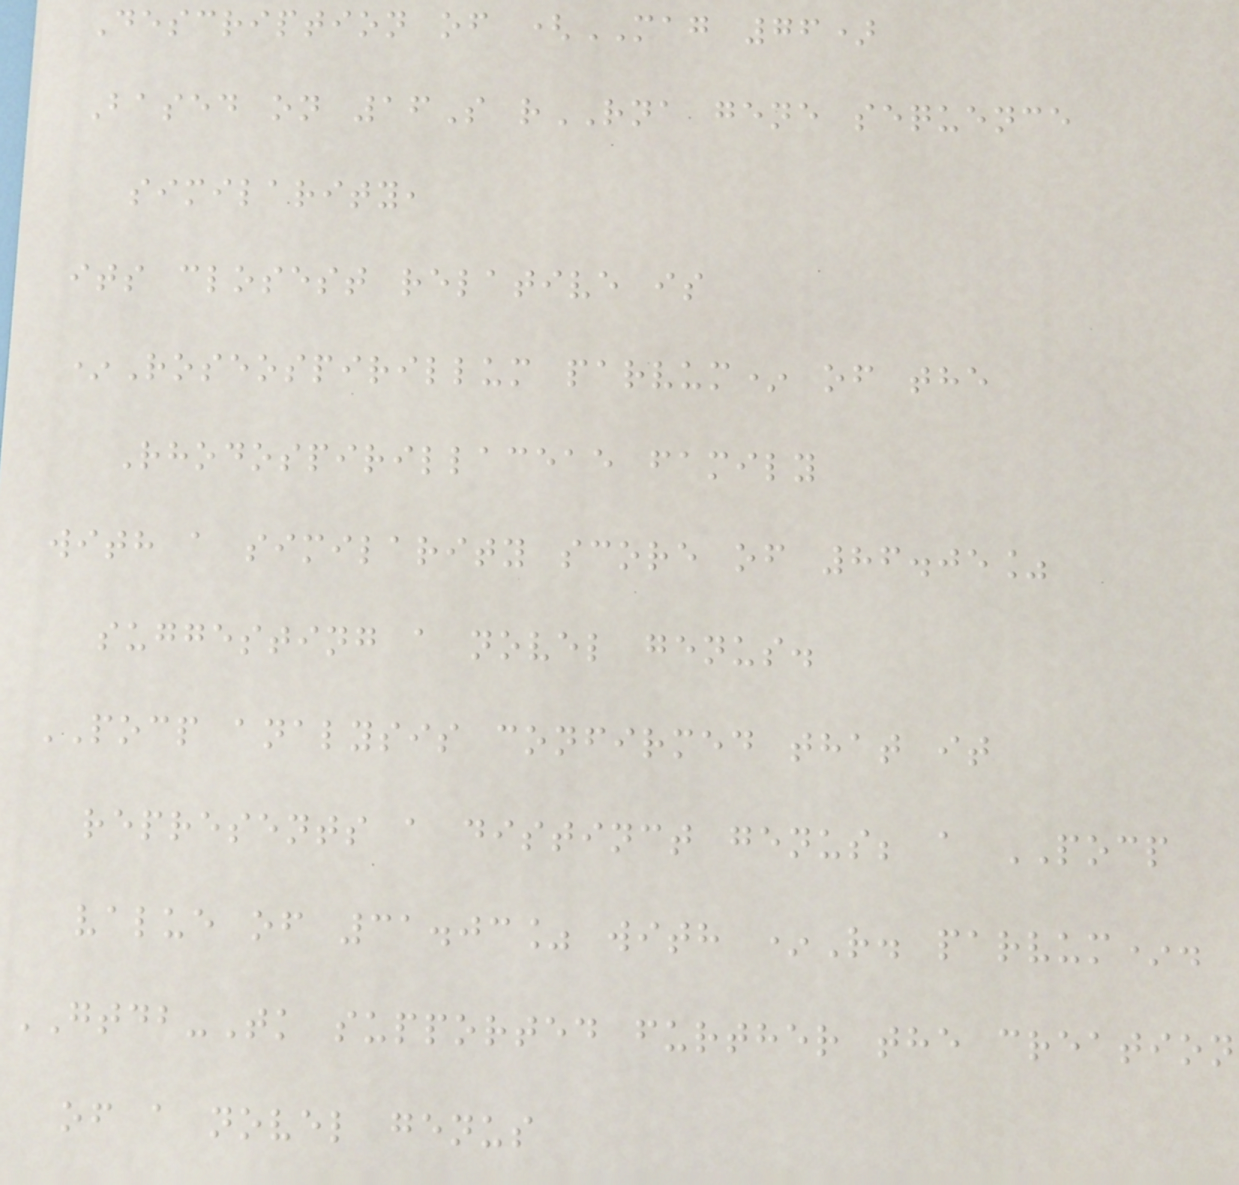Description of (MAG 76)
Based on 16S rRNA gene sequence
similarity,
its closest relative is
*Roseospirillum parvum* of the
Rhodospirillaceae family
with a similarity score of 86.05%
suggesting a novel genus.
POCP analysis confirmed that it
represents a distinct genus; a POCP
value of 31.03% with *R. parvum*.
GTDB-Tk supported further the creation
of a novel genus
